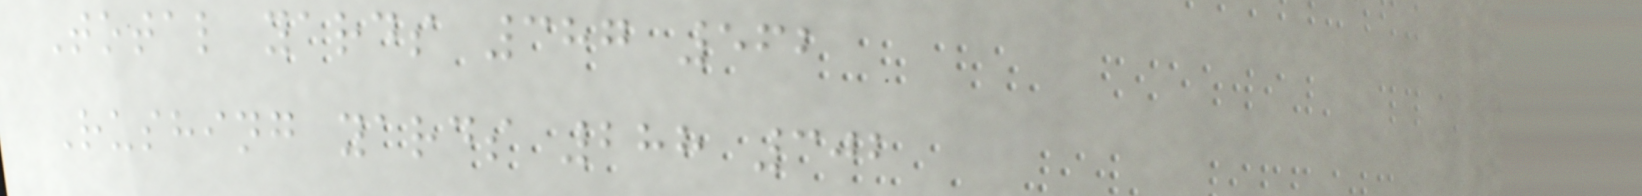Total yards 387 562
Rushing yards 288 302
